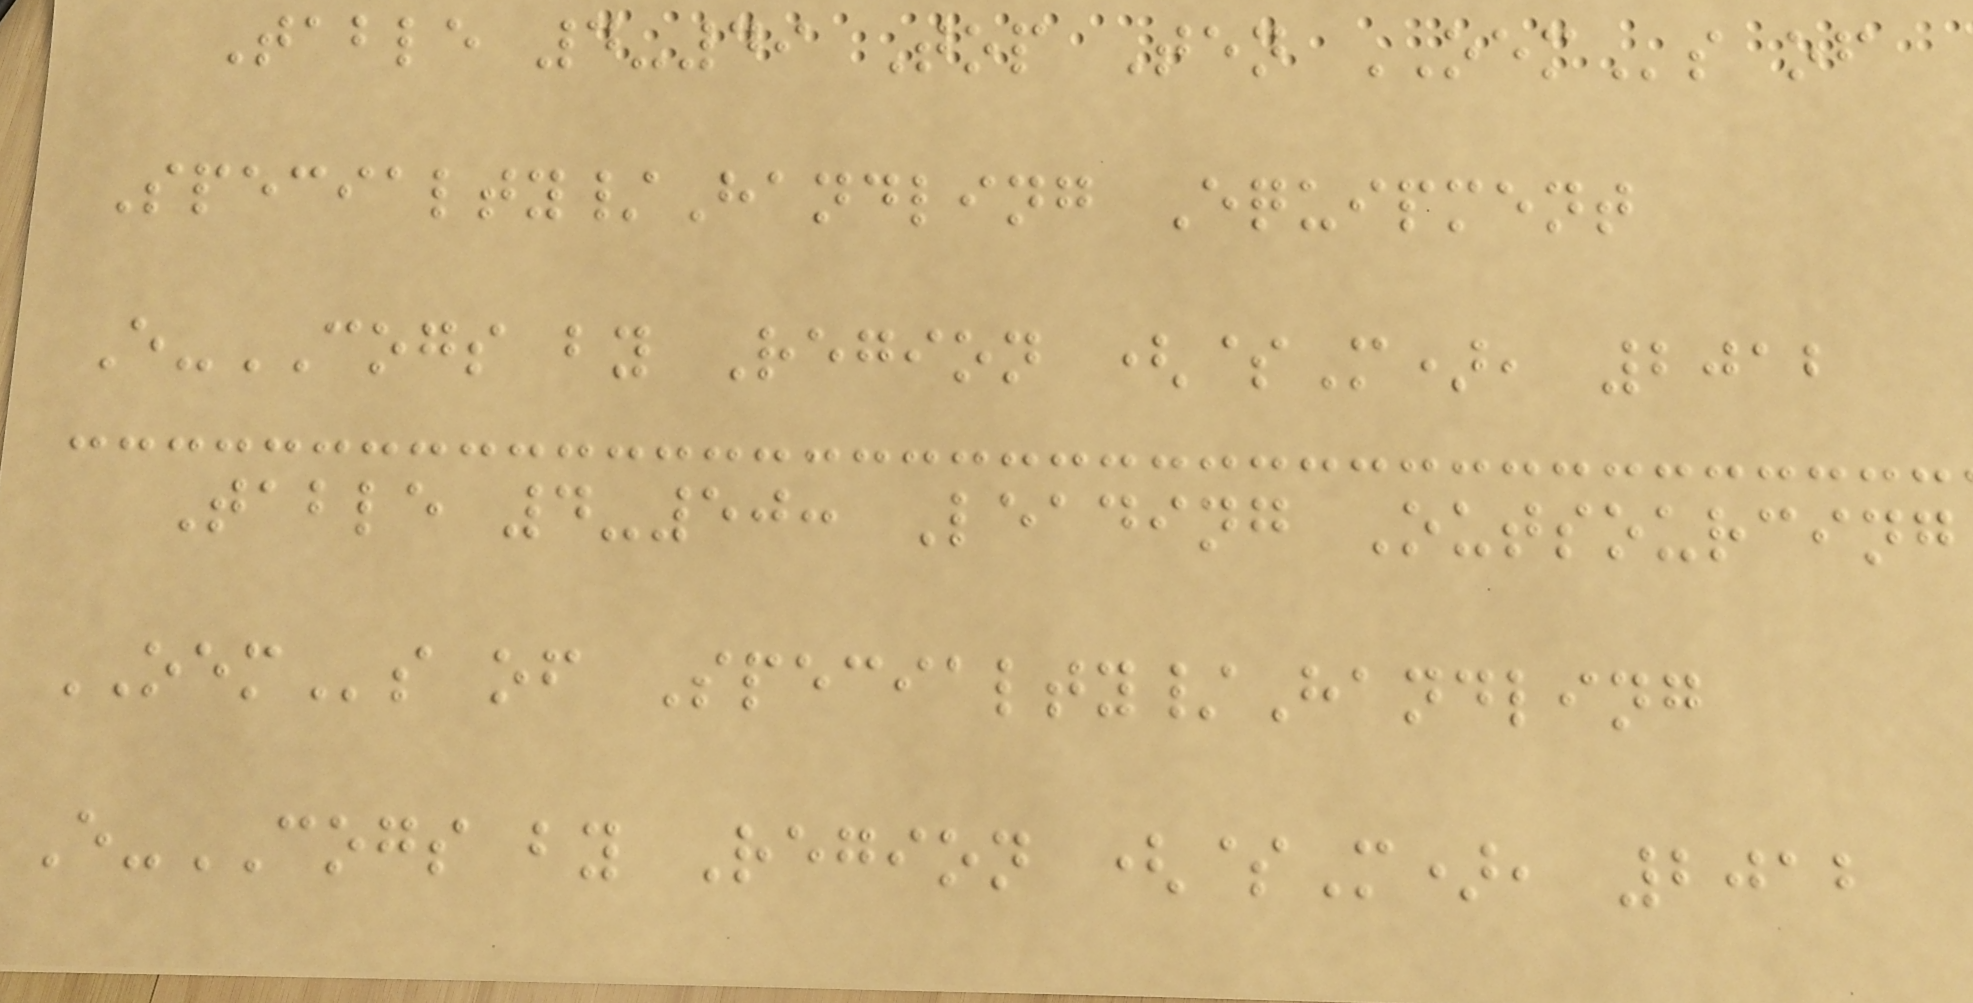Table 4-49 Top Ten OEMs of
Specialty/Handling Equipment
E-COGS by Region ($M), 2012
Table 4-50: Leading Outsourcing
OEMs of Specialty/Handling
E-COGS by Region ($M), 2012
